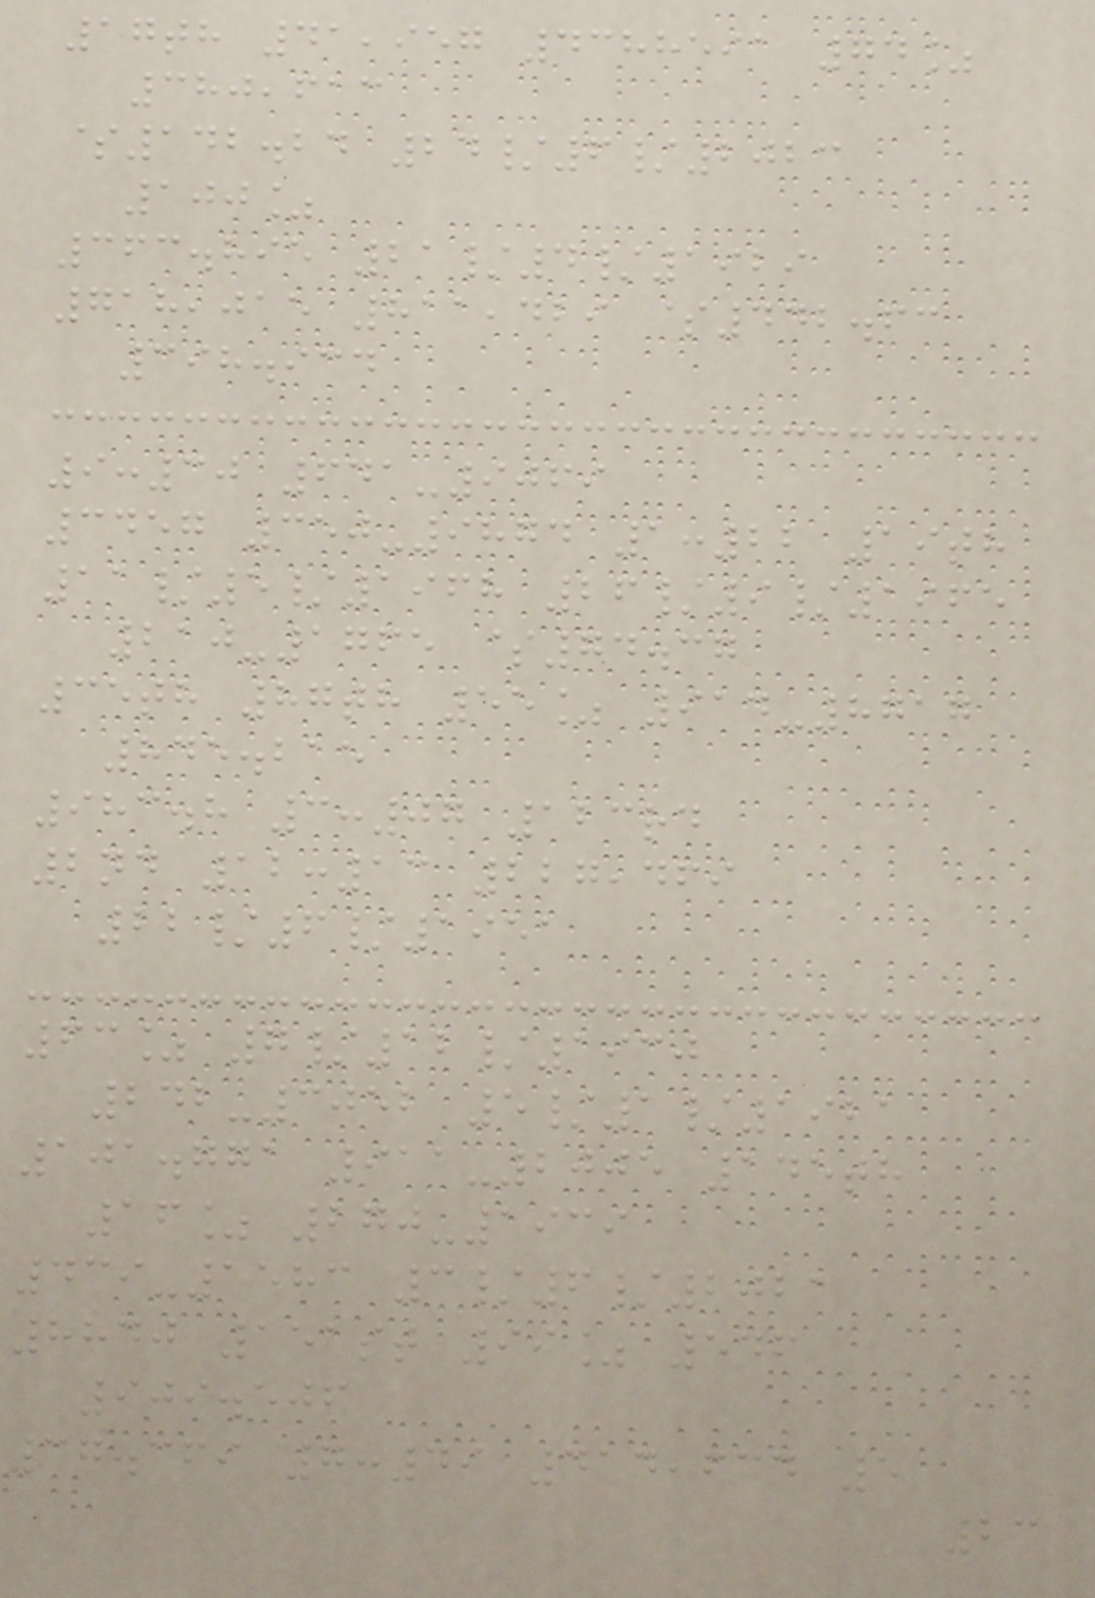17th 41,957 4388591 74%
380,613
$142.24 24/6/2023
100%
363.895 21/4/1929
718,015 811,429 $442.63
398.934
9:30 641-9069
3457 350-9874 1:22 19th
11/5/1968 26/9/1965
210-1765 $74.37
35th 87th 55% 914-8717
845.215
983.8 3:07 123rd
2nd 12:13 227,469
22/6/1951
63% 7/12/1930
242-3052 5/1/1921
101.771 911-2005 145th
16% 270-1939
439-1583 3/6/2021
8840 151st 99% 546
909.506
37.369 7:49 414,634 5
23
